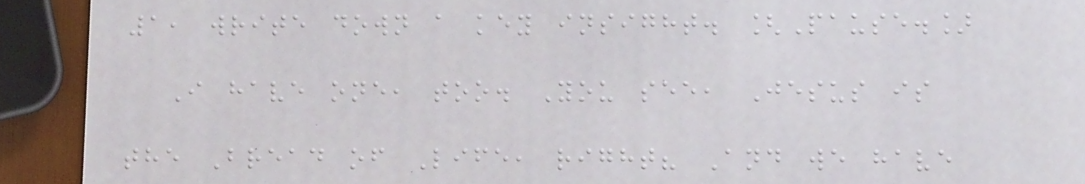1, write down a key insight. [Pause.]
I have one, too. You see, Jesus is
the Bread of Life, right? And we have
